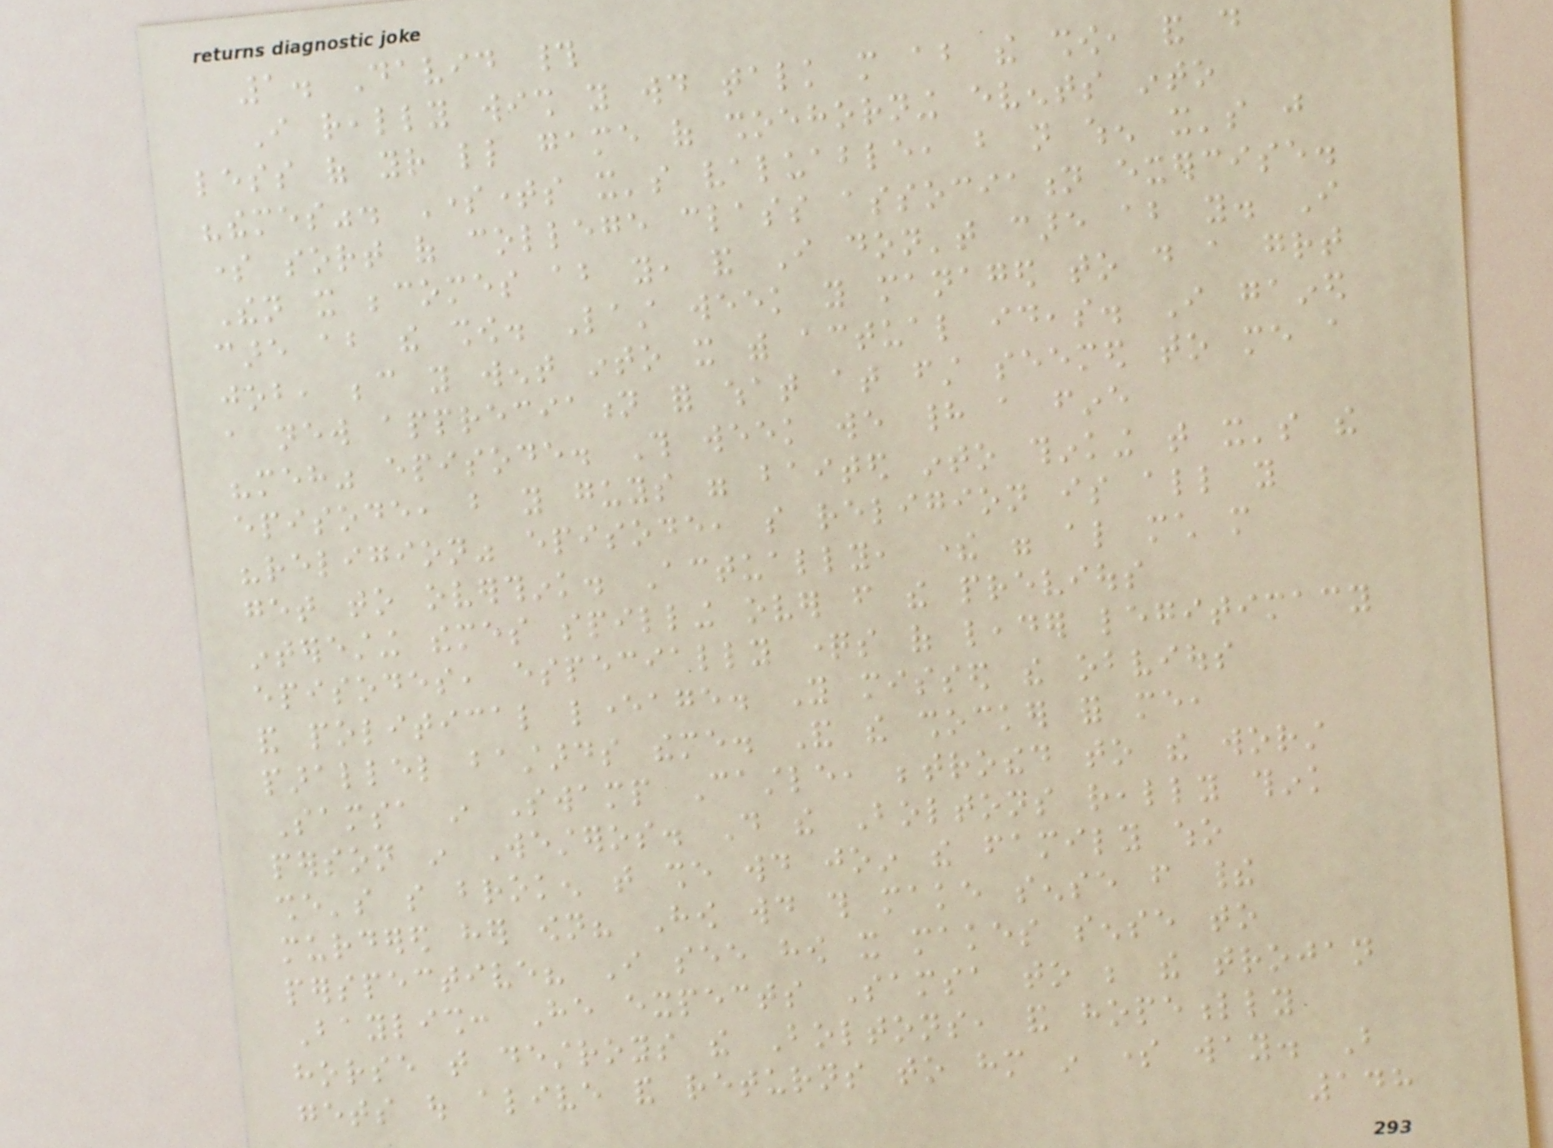1. David #
I really wish you would talk more about the show, and do
less of your little game of shoehorning events into
"themes". Sometimes it's valuable, but not when it's just
some sort of college class association exercise.
Then it becomes about you, and I don't care about you. I
care about the show. Last week you managed to do a great
job, because you went into it with actual ideas. I gained
a new appreciation for what at first seemed to me a
"meh" episode. This week we had a fine
episode, but you guys were baited into thinking that it's the
"religion" episode, so religion is all you
get to overthink. Actually, there were also much more
interesting themes spilling over from the previous
episodes, especially questions of leader legitimacy
and political leverage. You missed the obvious
parallel bastards theme. And the shocker for me,
Samsa in Swamp Castle, betrothed to the worst
person in Westeros. Do the Boltons really think
she's so broken that she would join the family who
murdered her own? How would this make sense from their
perspective? I see how it makes sense to
Baylish: He expects Samsa to be the trojan
horse that destroys the Boltons, and hopefully
gets out alive and returns to him in some way. But
148
